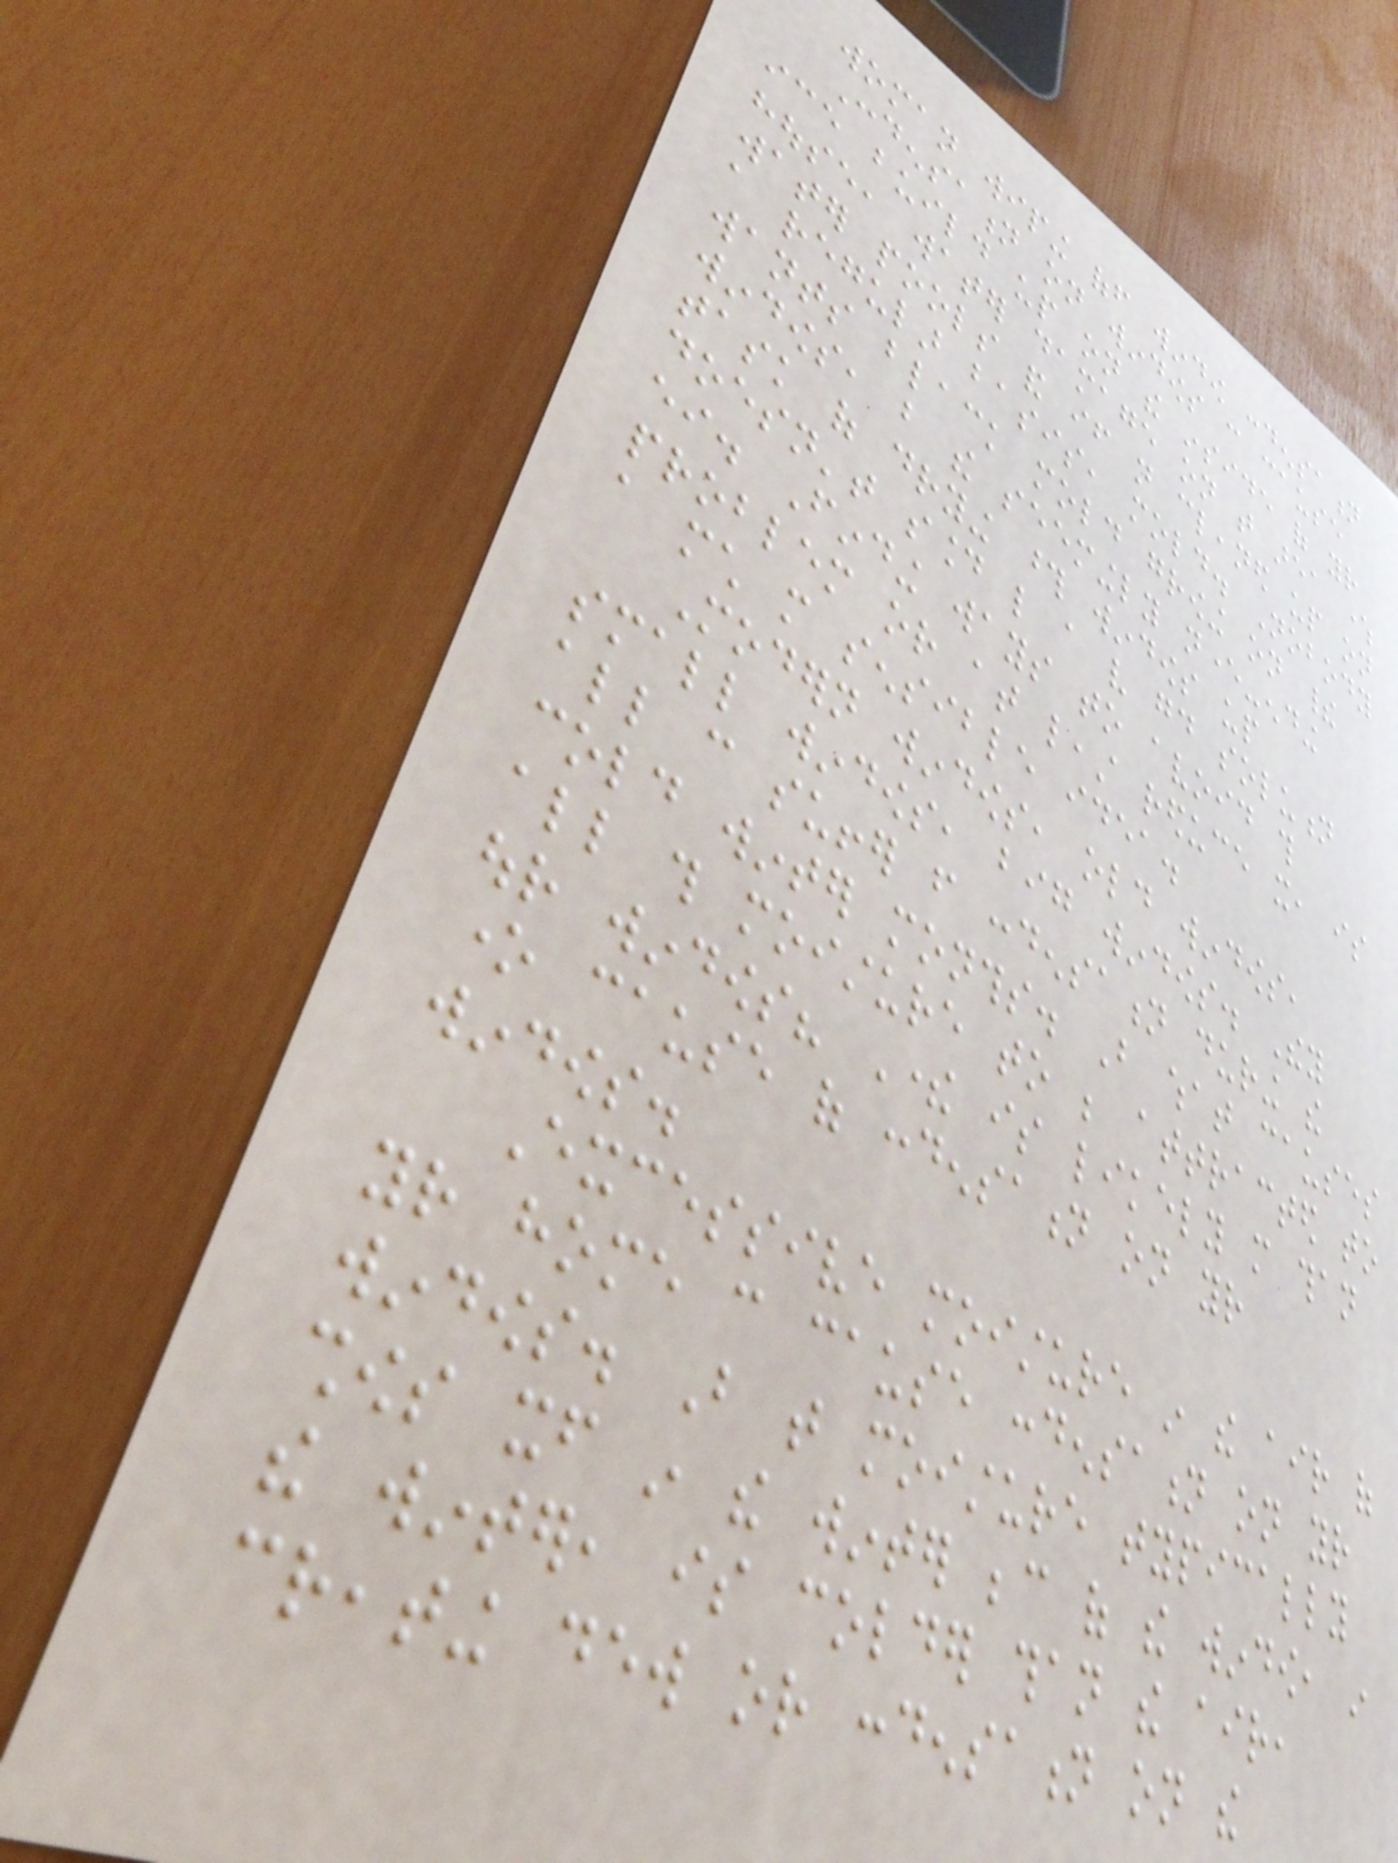woman wiping off window condensation
Condensation on windows can cause
ice build up on the inside of your
house, water damage on that area where
water pools and if not cleaned up on
a regular basis, mold. Nobody
wants black mold growing on their
windows, but the seemingly never-ending
task of drying those windows up
doesn't sound like a very good solution
either. Finding ways to avoid this
problem or at least reduce it, is
a much more sensible idea.
Modern windows, old windows,
small windows, big windows. They
all can suffer from condensation during the
cold winter months. But what causes
all this moisture to be attracted to
our windows? There is likely more than
one cause of condensation on your
windows.
Excessive moisture in the air of
your home can cause condensation on your
windows. But that moisture typically
shows itself in the winter because of the window, in
the winter, is colder than the air,
creating dew or condensation on the
